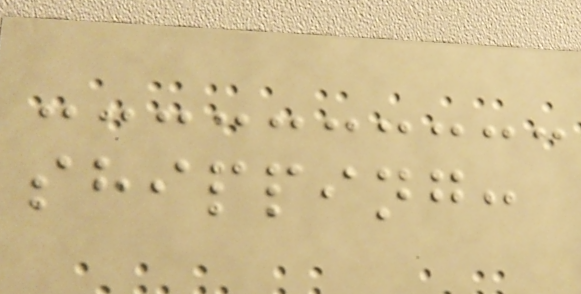shipping:
